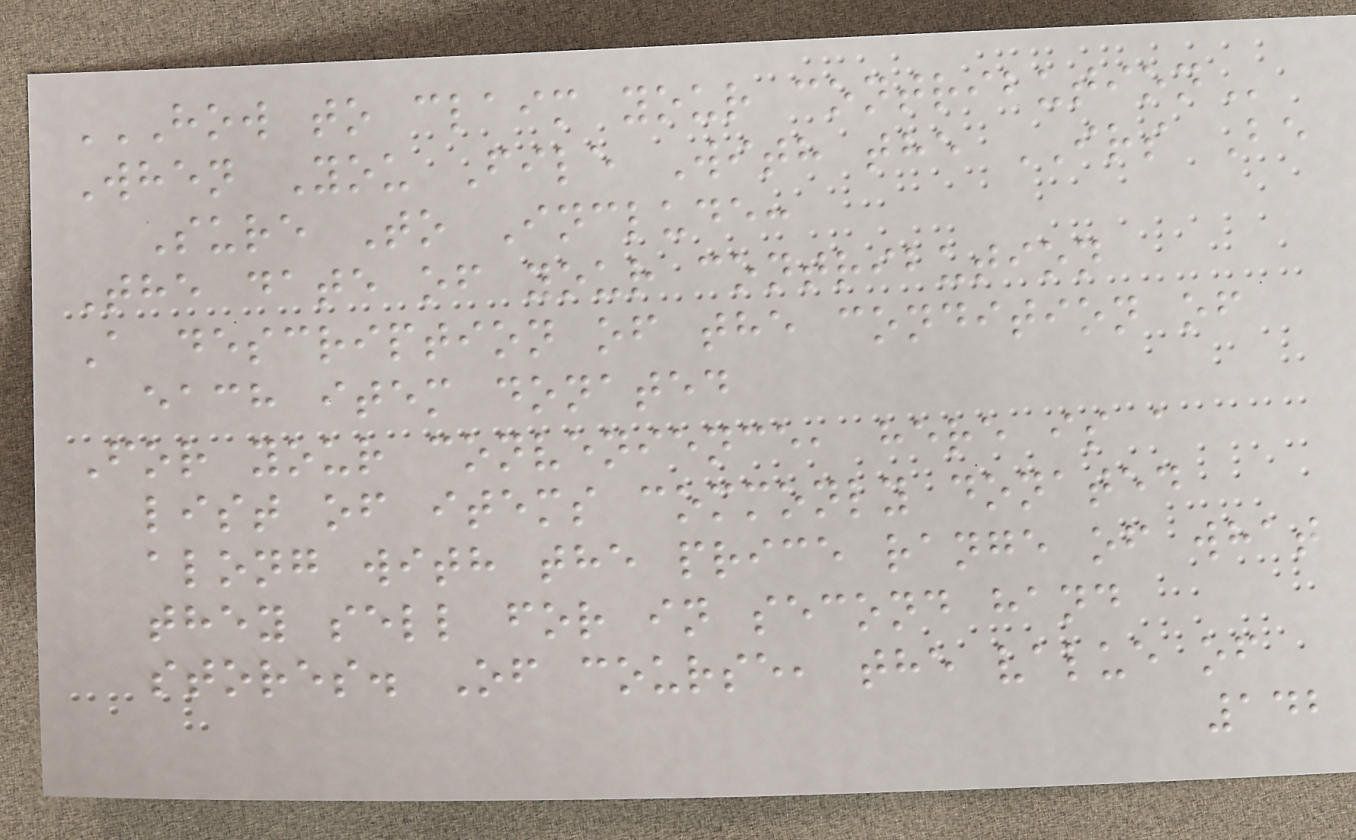HOW TO CLAIM YOUR CONTRIBUTION
When You File With the IRS Be
Sure To Include:
The date of your contribution
A description of the condition of
each item donated
For your convenience, here is a
list of items commonly donated
along with the price range of what
they sell for in second hand
stores. Of course, the value of
142
